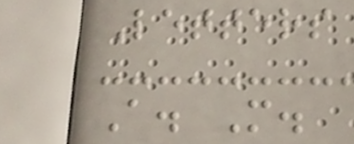Letters
A. M.
